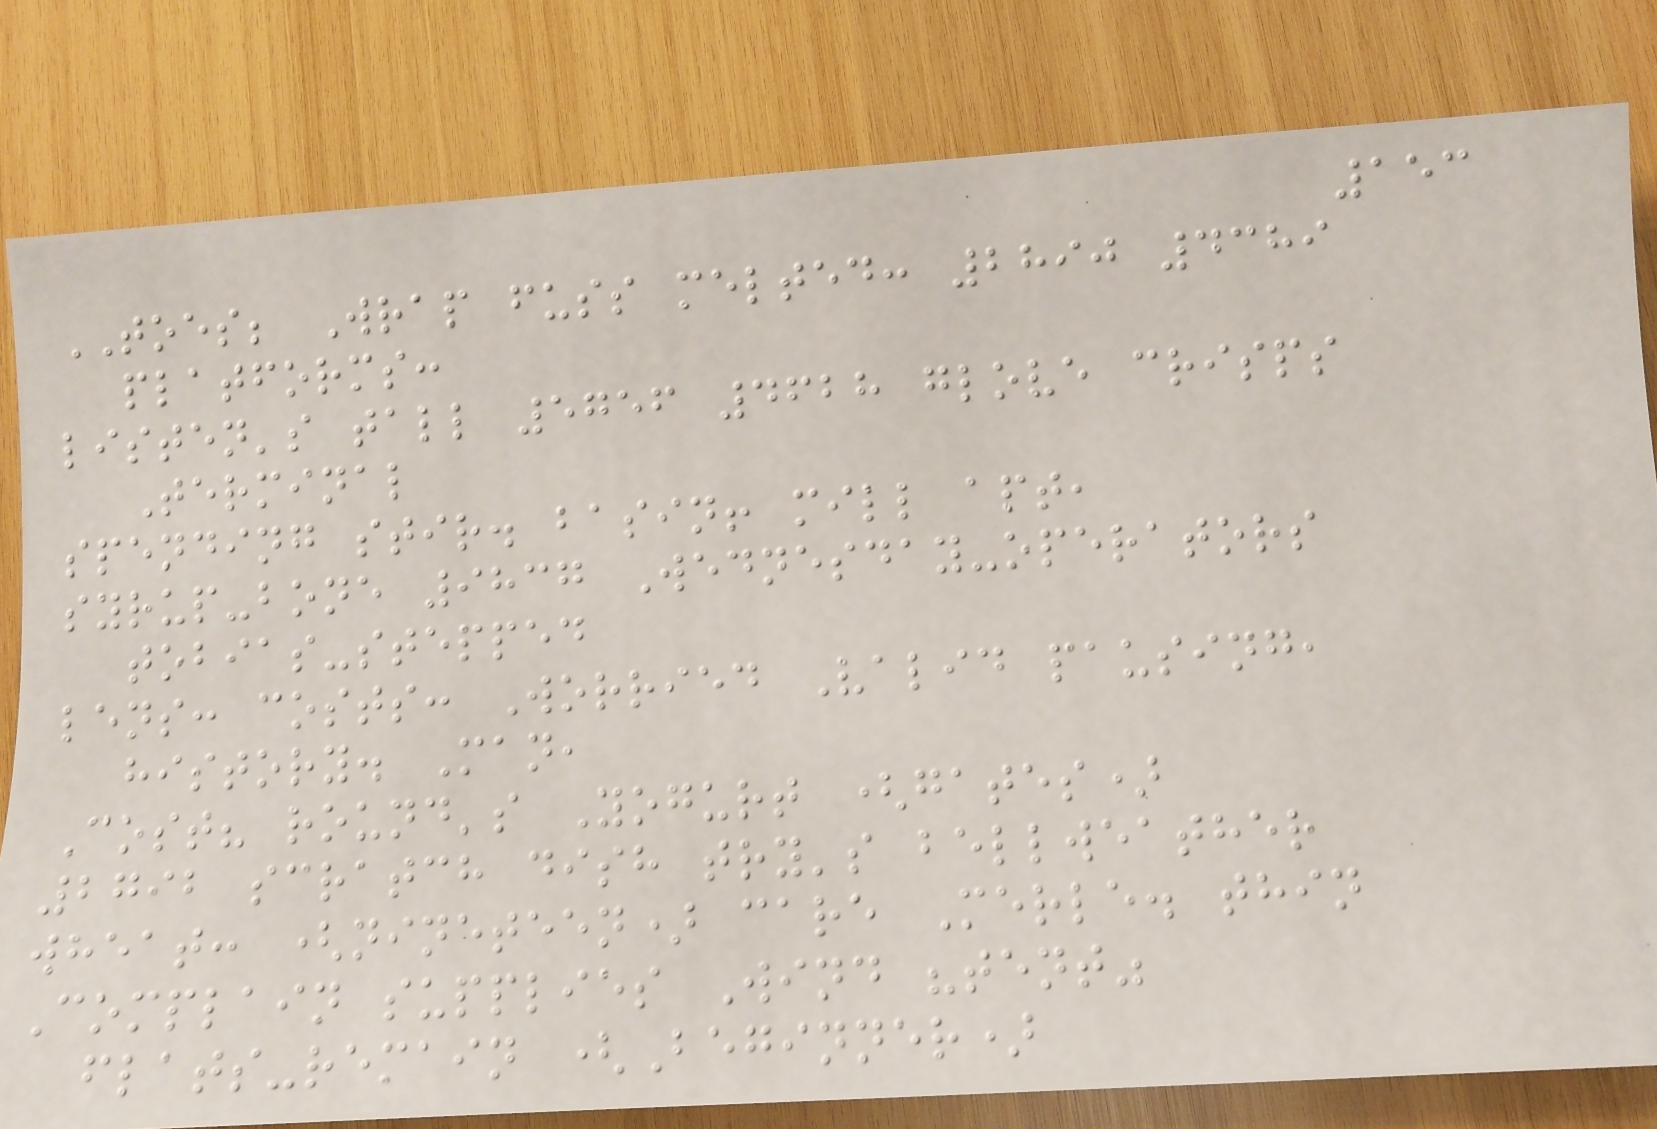153
TOES; Wrap fuss melted: 2890 4389
platforms:
listen's tall 5756 4628 glove crisps
Terminal
spending stir. basin! mill apt,
syrup-bone 9837 Wednesday-operators
tobias-stepped
lens: costs: Worried Valid pausing,
history. Man,
Cost? round's Yogurt (gates)
2792 scratch dish try's bellweather
wheat: (nineteen) care Merle. thin
Complain supplies Wind "tent"
flats-remain (Beginner)
